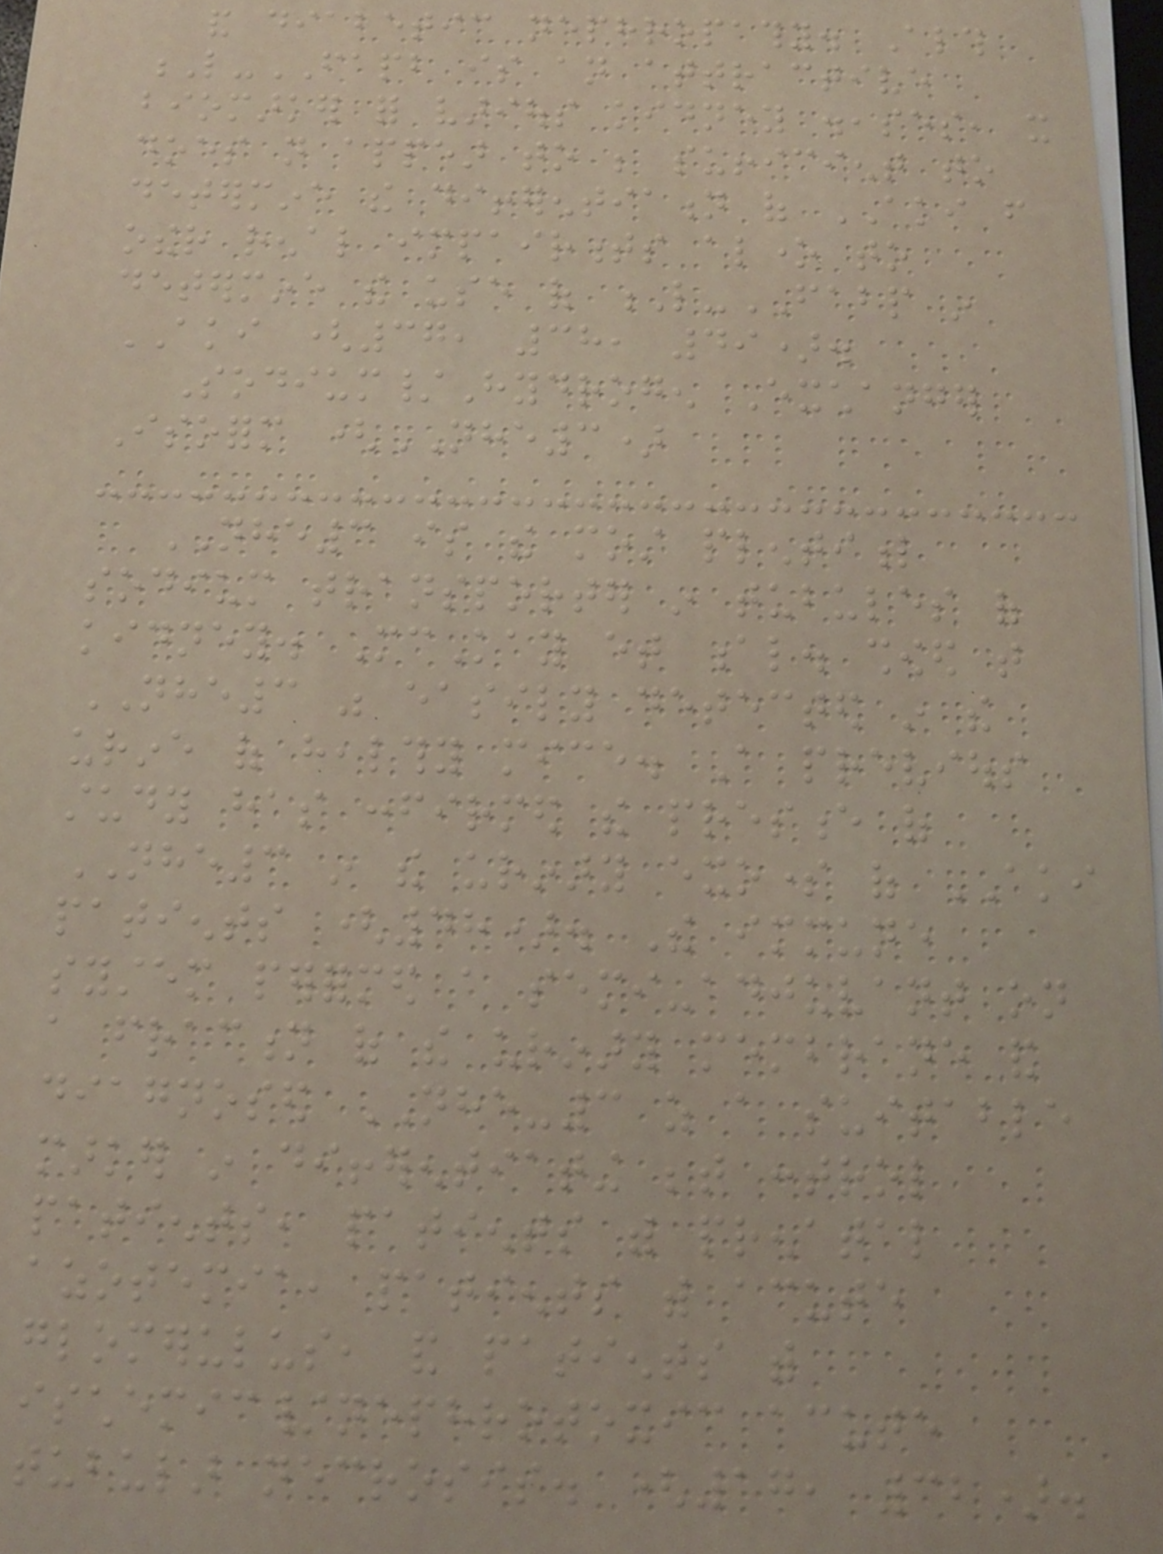and diabetic nephropathy. Although
L-FAPB is an attractive
biomarker for various kidney diseases, it
does not appear to be sufficient to
determine the differentiation of AKI from
other renal impairments alone to
determine the use of L-FABP in
AKI (37, 38, 49).
Sodium/Hydrogen Exchanger
Isoform (NHE3)
NHE3 is the most plentiful
sodium transporter in tubules of
kidney. McKay et al. showed that
NHE3 was easily detected in the
urine of healthy mice. A previous
study has confirmed the presence of
NHE3 in the urinary exosome of AKI
patients (48). The immune
system performed a semi-adjuvant on
a fraction of the urinary membrane and
diagnosed NHE-3 as a suitable
marker in differentiating between control
patients, patients with prenatal
azotemia, patients with acute
glomerulus, and patients with
ischemic/nephrotoxic acute
tubular necrosis. (17, 32).
